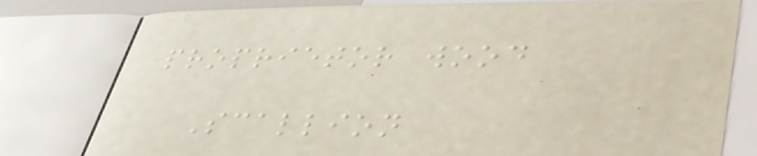proprietor wood
Scallion
